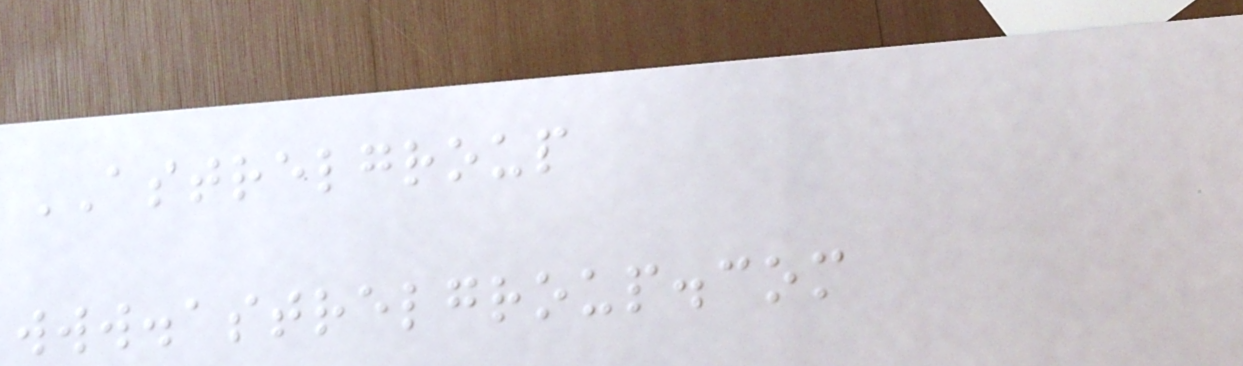ASTRELGROUP
www.astrelgroup.com
